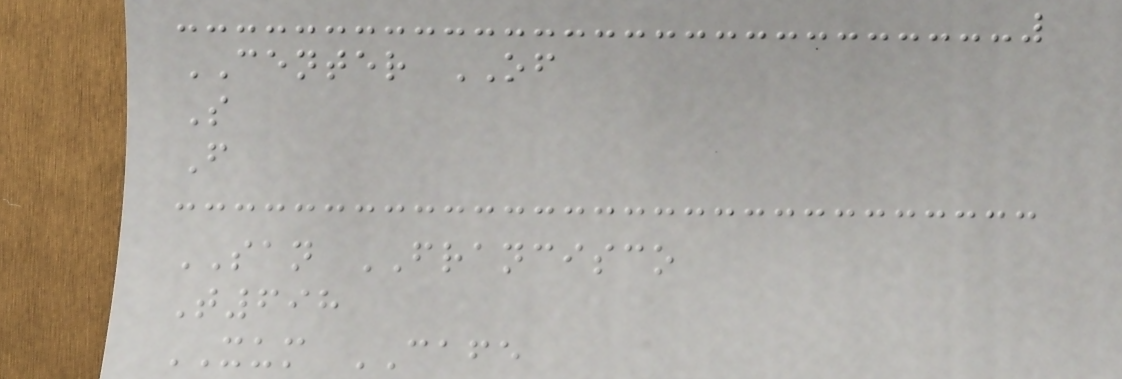CENTER OF
S
F
SAN FRANCISCO
T698
XUM CAFE
